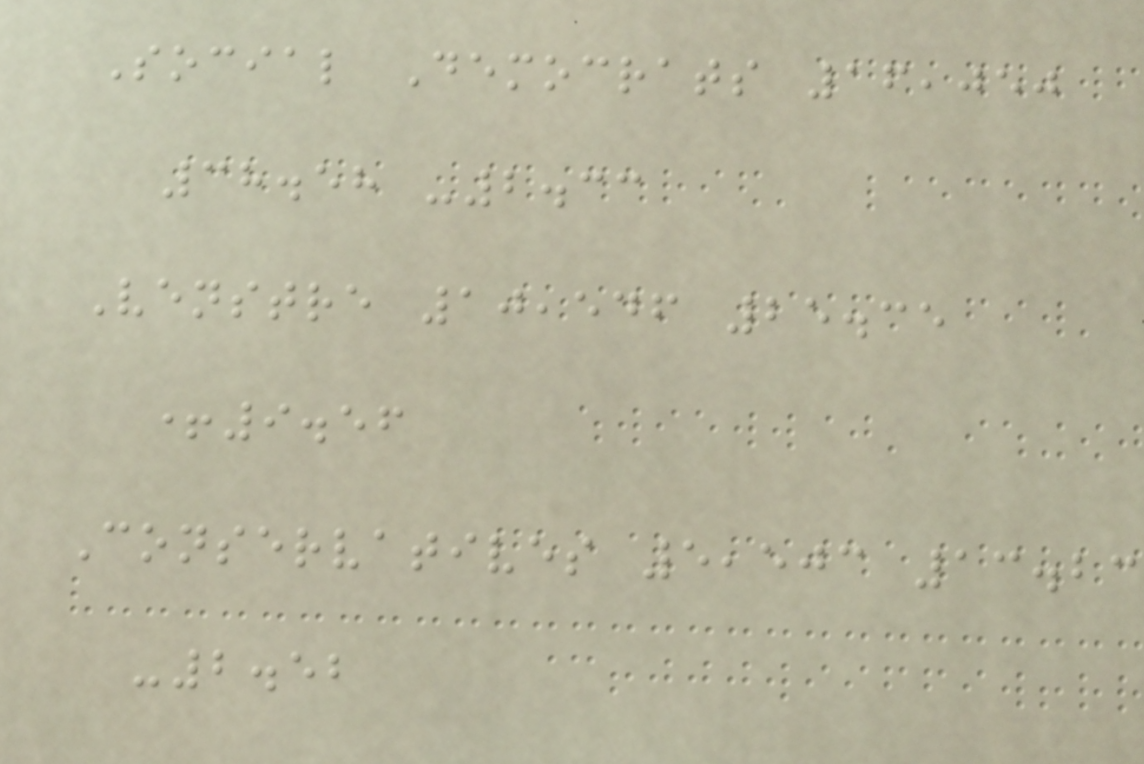Social Democrats 16,050
38.58 -2.33
Venstre 10,546 25.35
+9.56
Conservatives 5,503 13.23
-2.52
